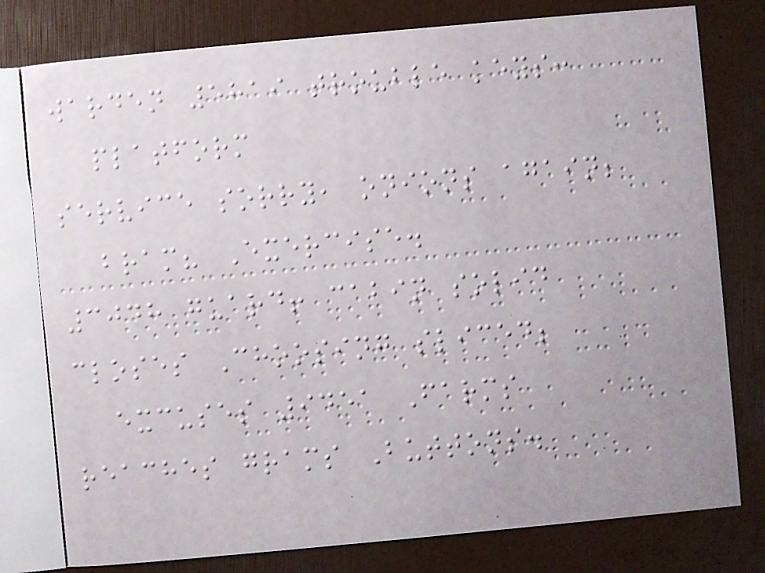warden 5819 trouble keys:
platform
service sorry, onions again;
bram? Exercise.
3048 guard! cabin solid
closes Choosing sliced;
excuses 9451 Farms
reaches grams Buttons.
